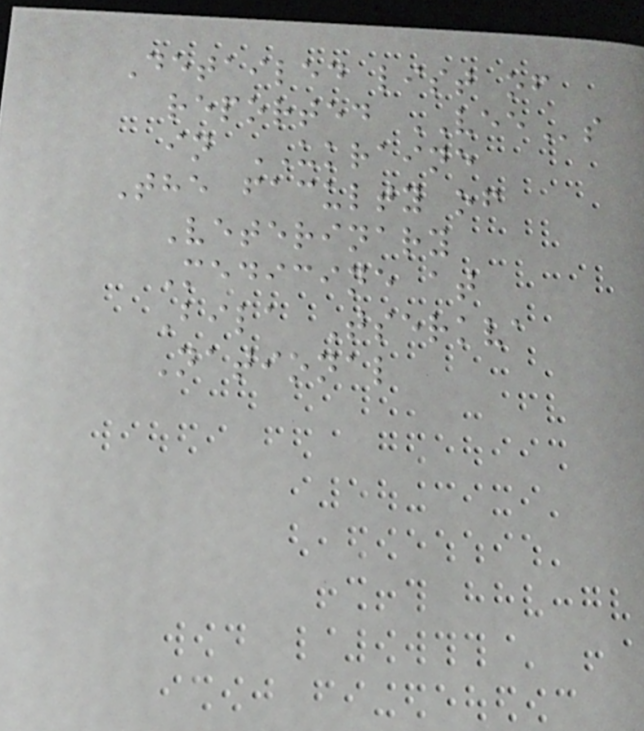Detailed list of
reported VEEs
in UKRAINE
The faculty of
Veterinary
Medicine at
Bila Tserkva
National
